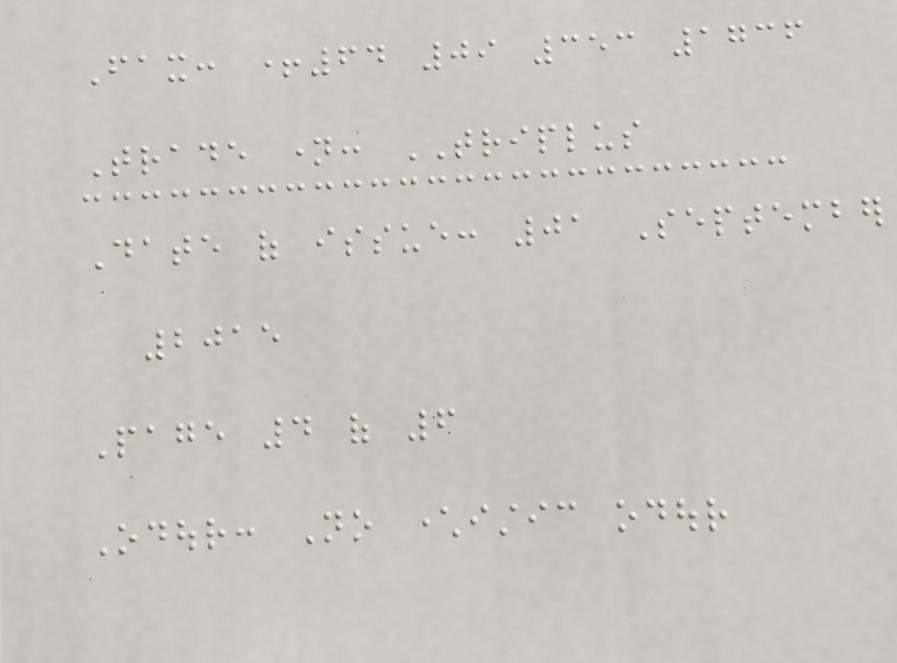Fax: +64 09 353 1736
Trade name: TRIPLUS
Date of issue: 01 September
2015
Page 4 of 6
Odour: No characteristic odour
